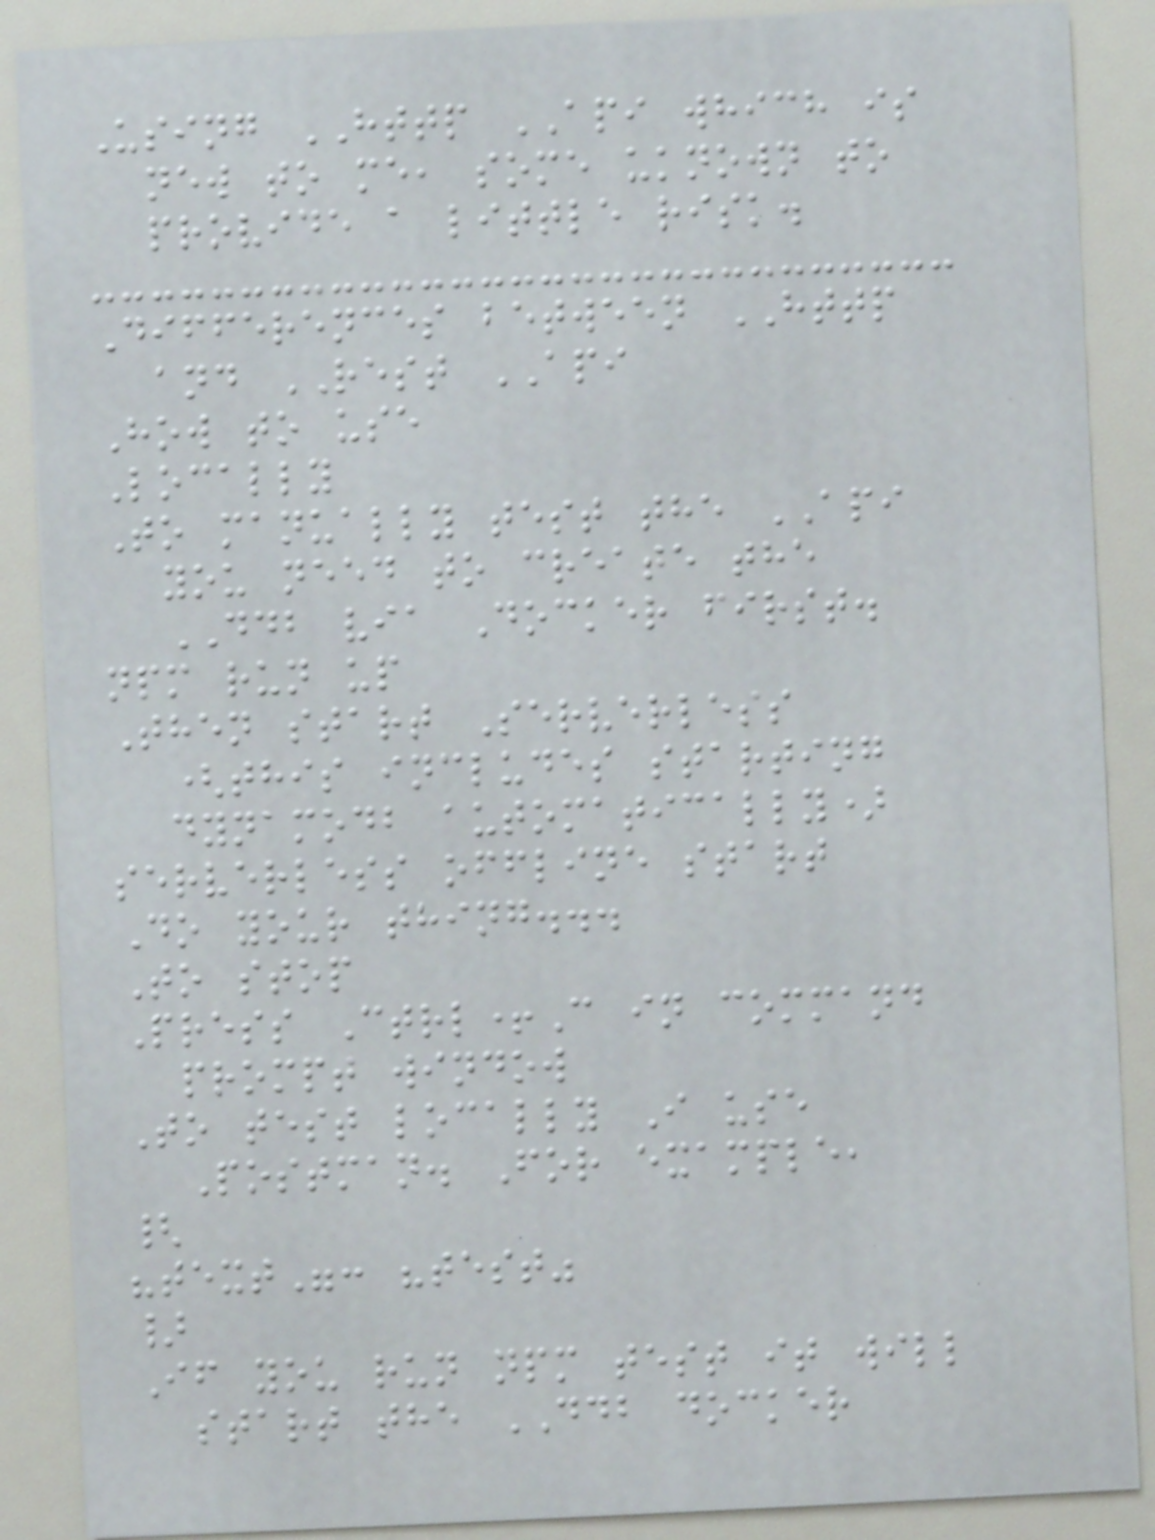Using HTTP API which is
new to me, some uknown to
provide a little risk.
Differences between HTTP
and REST API
How to use
Locally
To manually test the API
you need to create the
DDB via Docker first.
npm run up
Then start Serverless
(this includes starting
dynamodb automatically)
serverless offline start
Do your thing...
To stop
Press Ctrl+C in command
prompt window
To test locally I use
Postman. For example,
{
"text": "test"
}
If you run npm test it will
start the DDB docker
